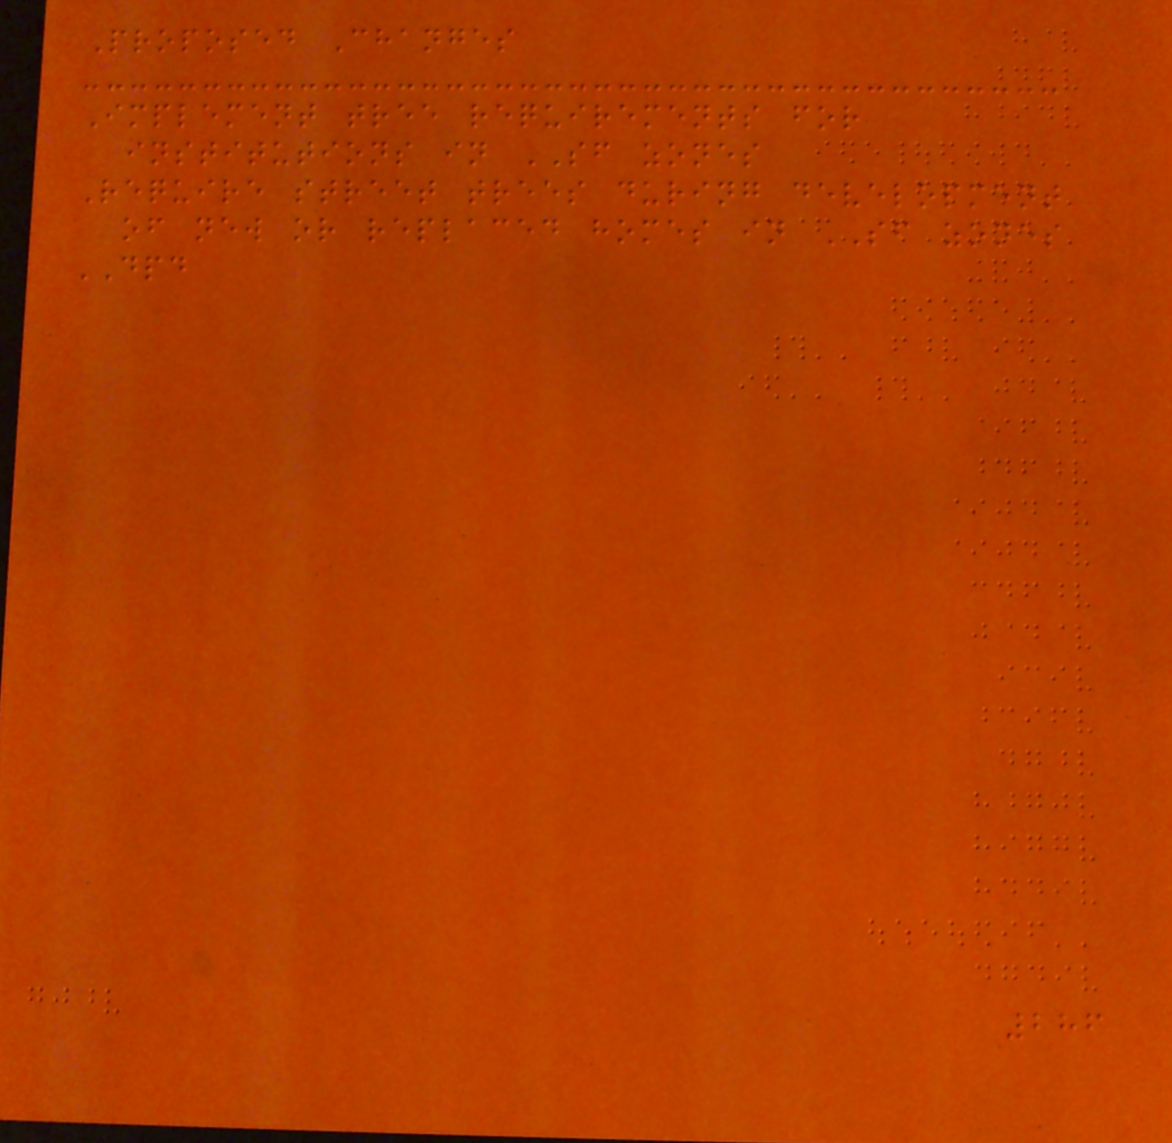Proposed Changes
Implement tree requirements for
institutions in SF zones
Require street trees during development
of new or replaced homes in SF zones
DPD
286
